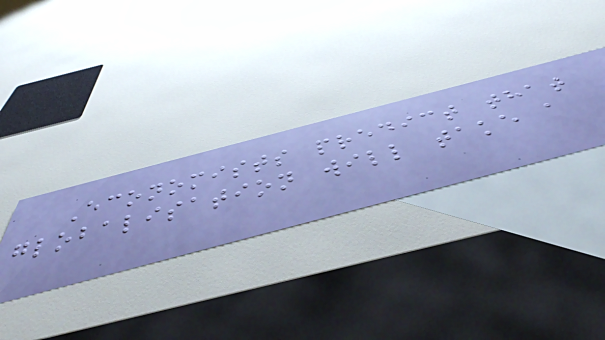Economists predict that
globalisation will take a
